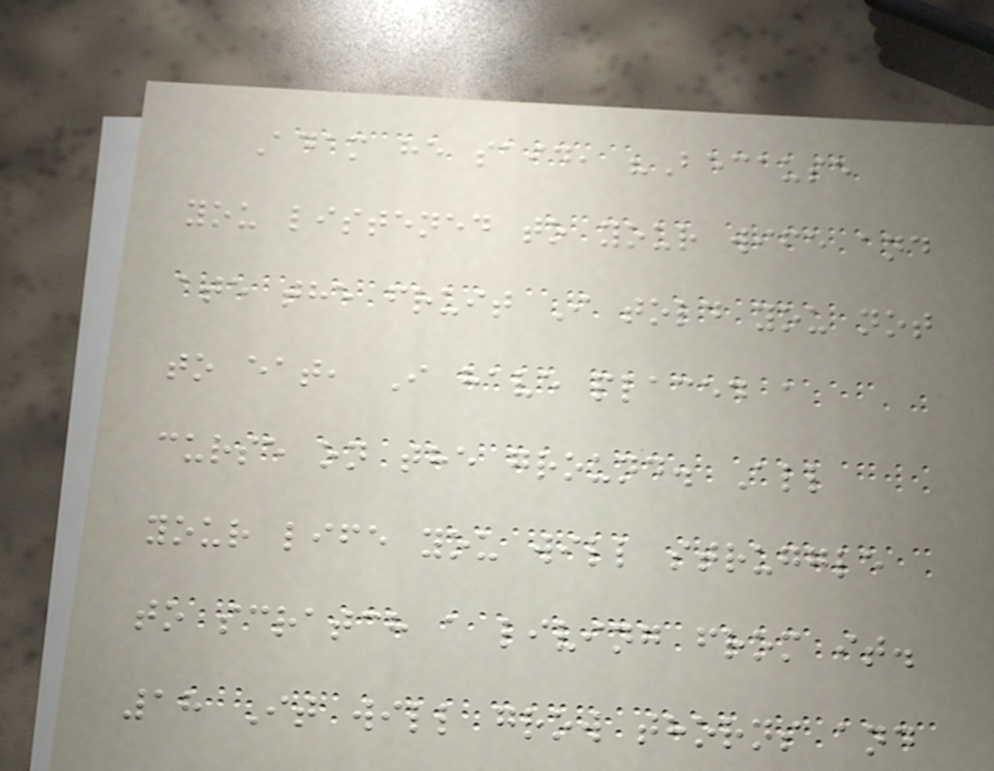Adam he said, "Because
you listened to your wife and
ate the fruit I told you not
to eat, I have placed a
curse on the ground. All
your life you will struggle
to scratch a living from it.
18 It will grow thorns and
